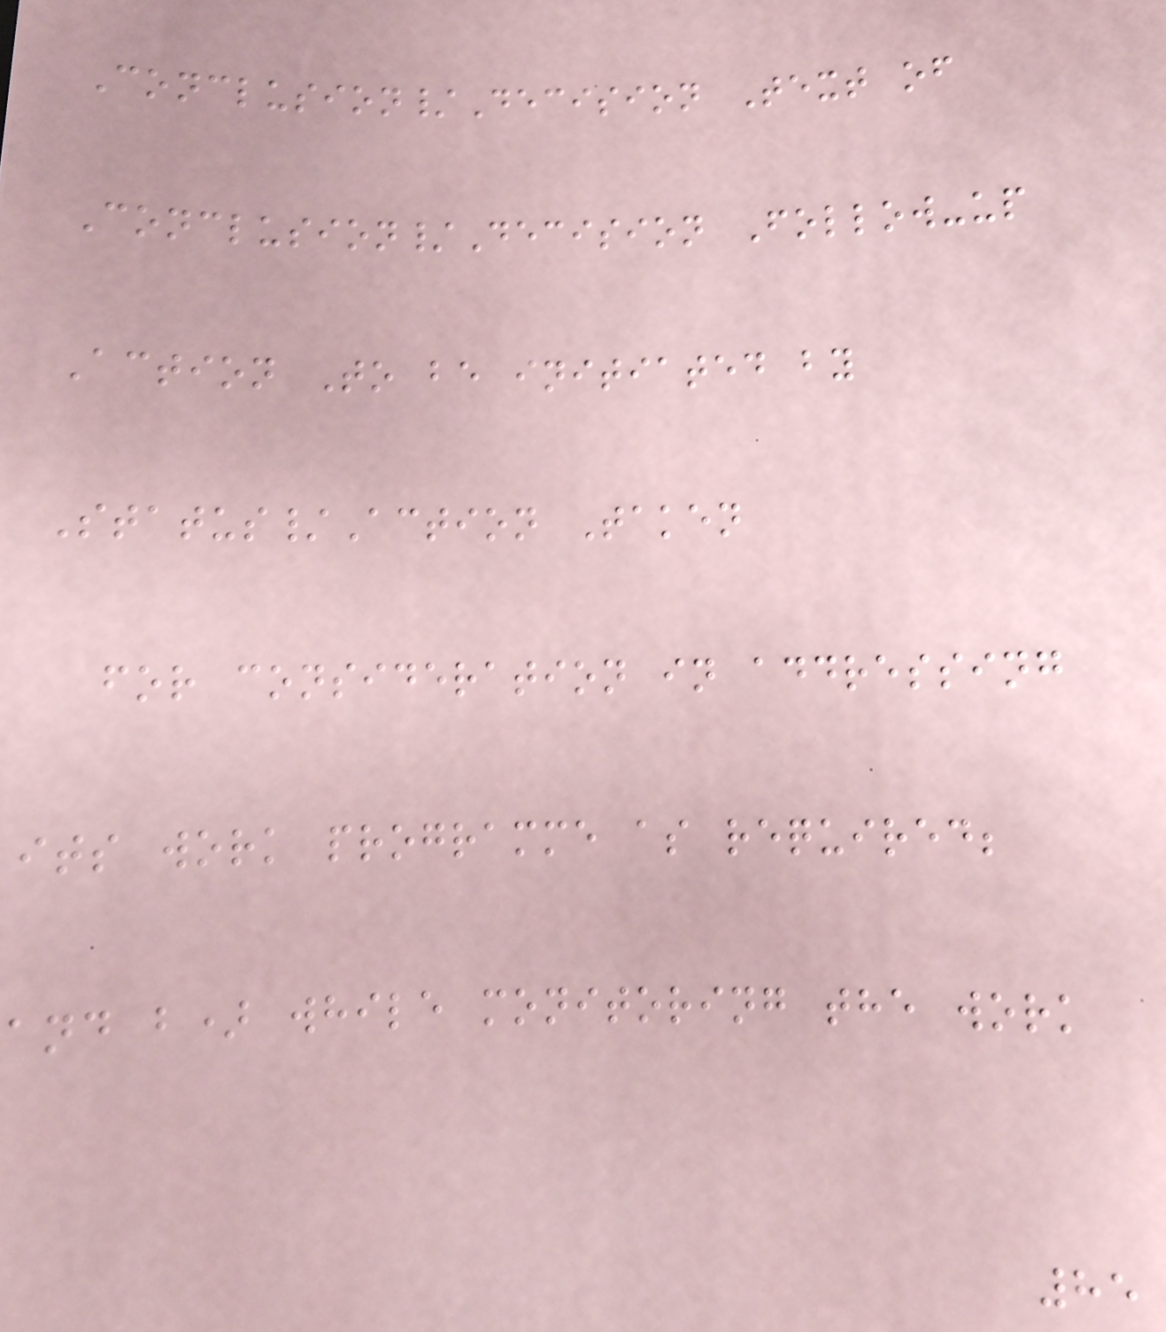Conclusion/Decision Text of
Conclusion/Decision Follow-up
Action To be initiated by
Status/Action Taken
for consideration in addressing
its work programme as required;
and b) while monitoring the work
85
